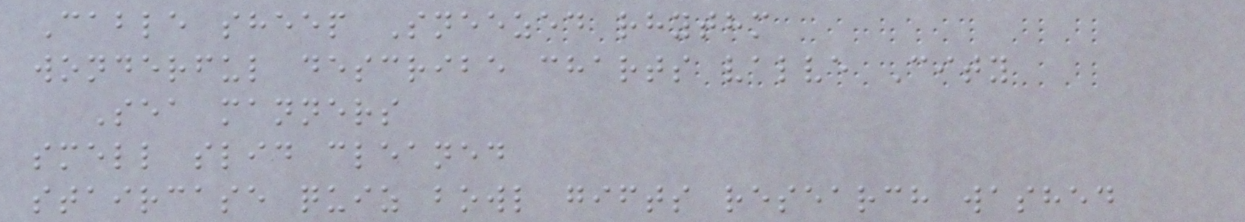Cable sheep Sneezed rhythm
wonderful describe charts valve City
Sea manners
smell slid cleaned
staircase quiz bowl gifts research washed
